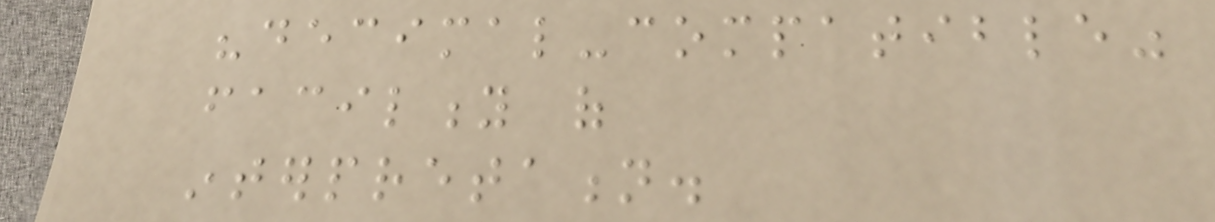"decimal-compatible"
facility of
interpretation.
